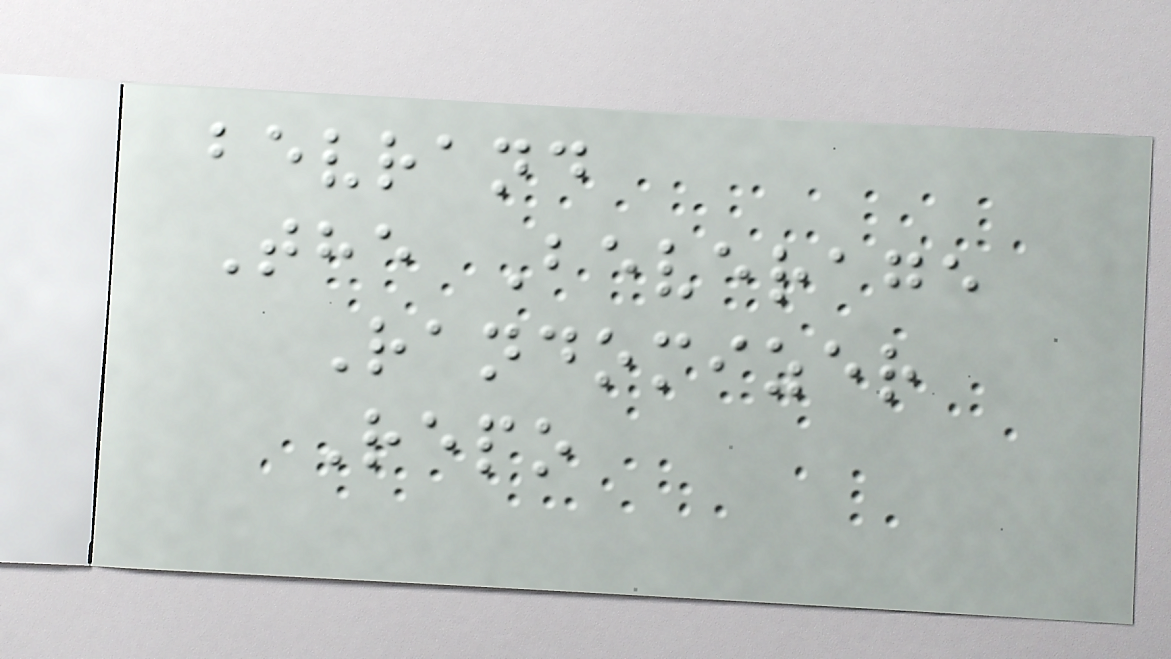bevrand
The Beverage
Randomizer
Repo
